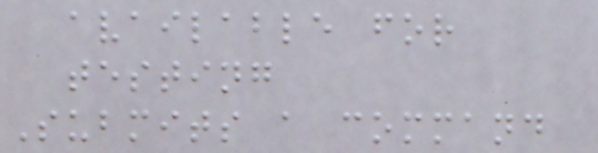available for
testing
Submits a command
